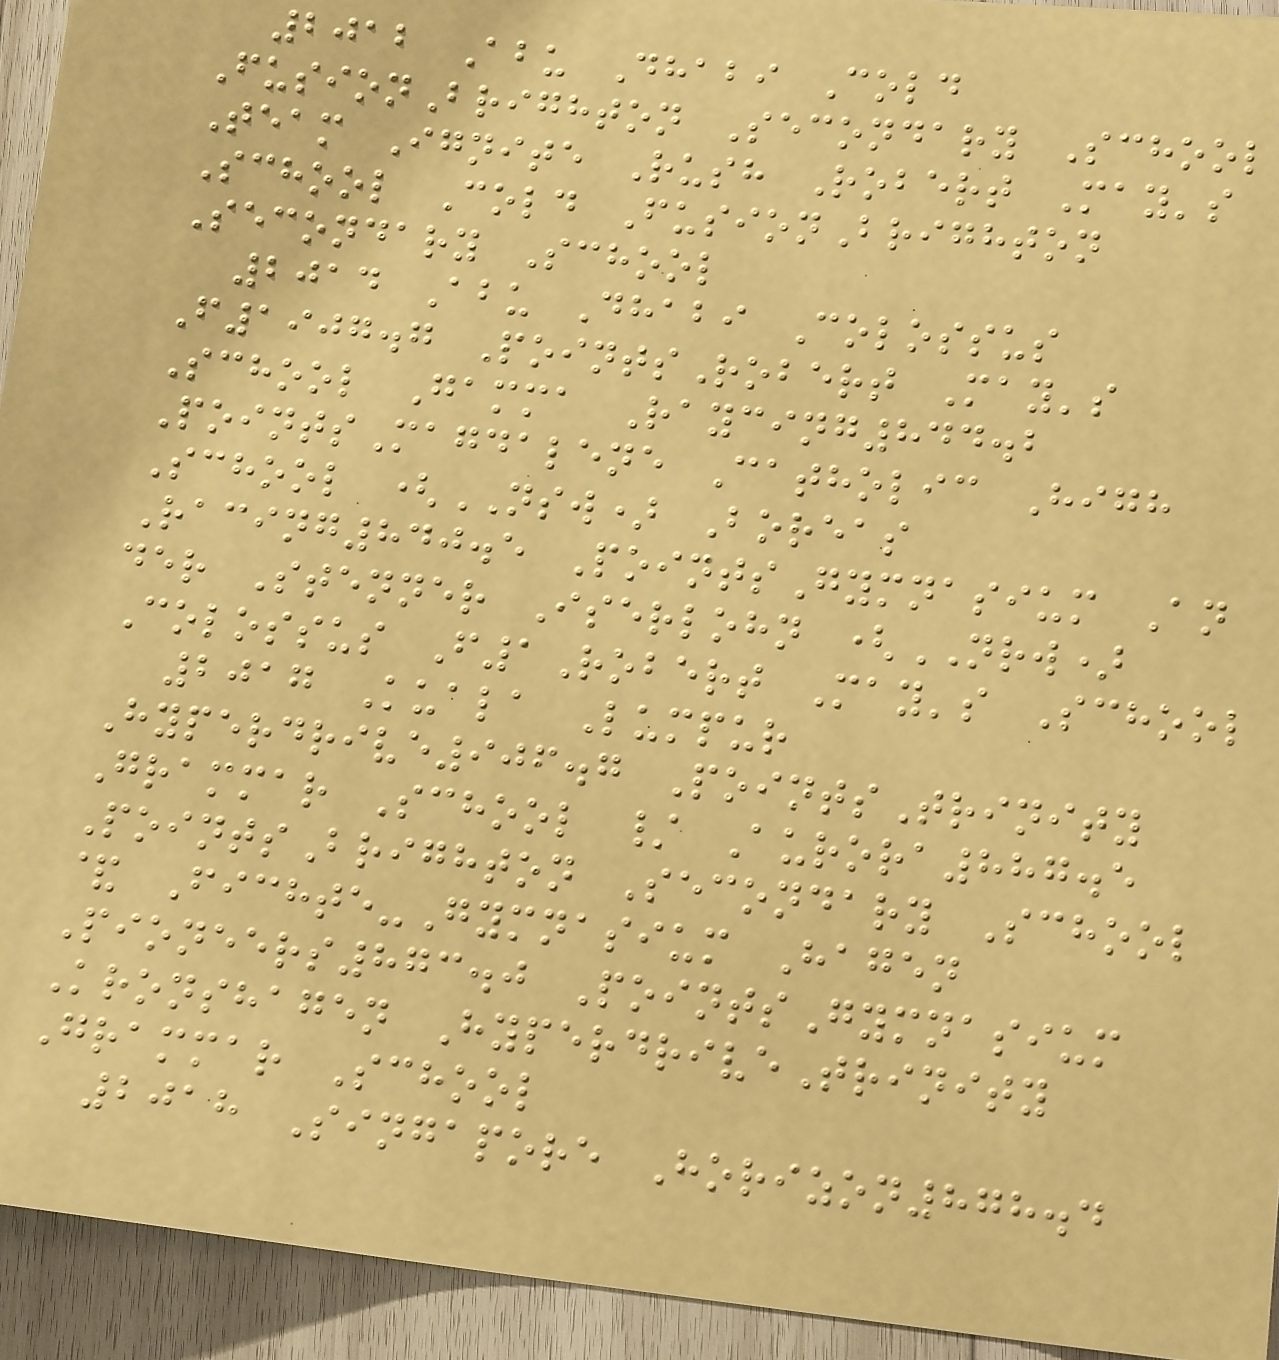2012 Abu Dhabi Cold
FusionBrighton Secondary School
Team Ignite Rush Robert May's
School Cold FusionBrighton
Secondary School
2014 Abu Dhabi Colossus
F1907.7 PointsRobert May's
School Gamma Raycing844.2
PointsMagdalene Catholic High
School (NSW) Boreas
Racing840.5 PointsGymnasium An
der Stenner Iserlohn (NRW)
Colossus F1Robert May's School
2017 Kuala Lumpur
Hyperdrive906.7 PointsTrinity
Grammar School / Aurora887.5
PointsBrighton Secondary School
& Fichte-Gymnasium Hagen
Pioneers873.0 PointsGymnasium
Kronshagen HyperdriveTrinity
Grammar School
2018 Singapore Horizon878.4
